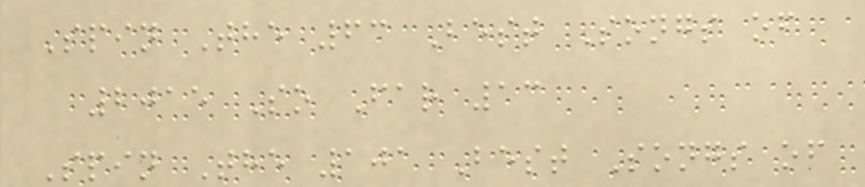Spin The 63 Best Songs of
2015 So Far 13
Spin The 101 Best Songs of
